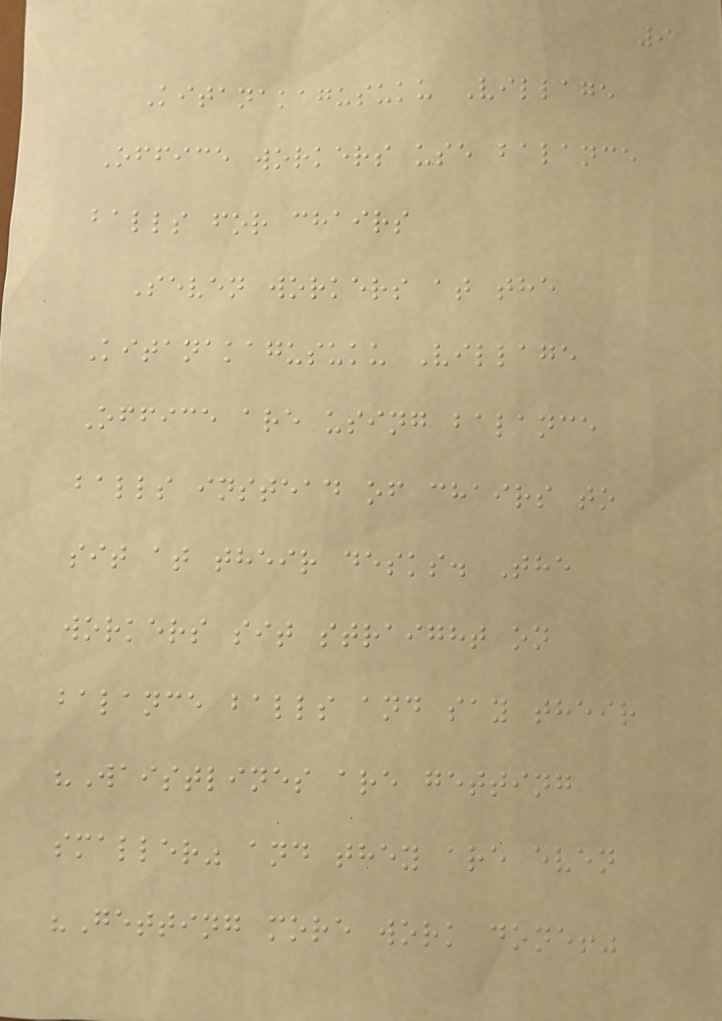9
Kitanakagusuku Village
Office workers use balance
balls for chairs
Seven workers at the
Kitanakagusuku Village
Office are using balance
balls instead of chairs to
sit at their desks. The
workers sit straight on
balance balls and say their
"Waistlines are getting
smaller" and they are even
"Getting more work done!"
